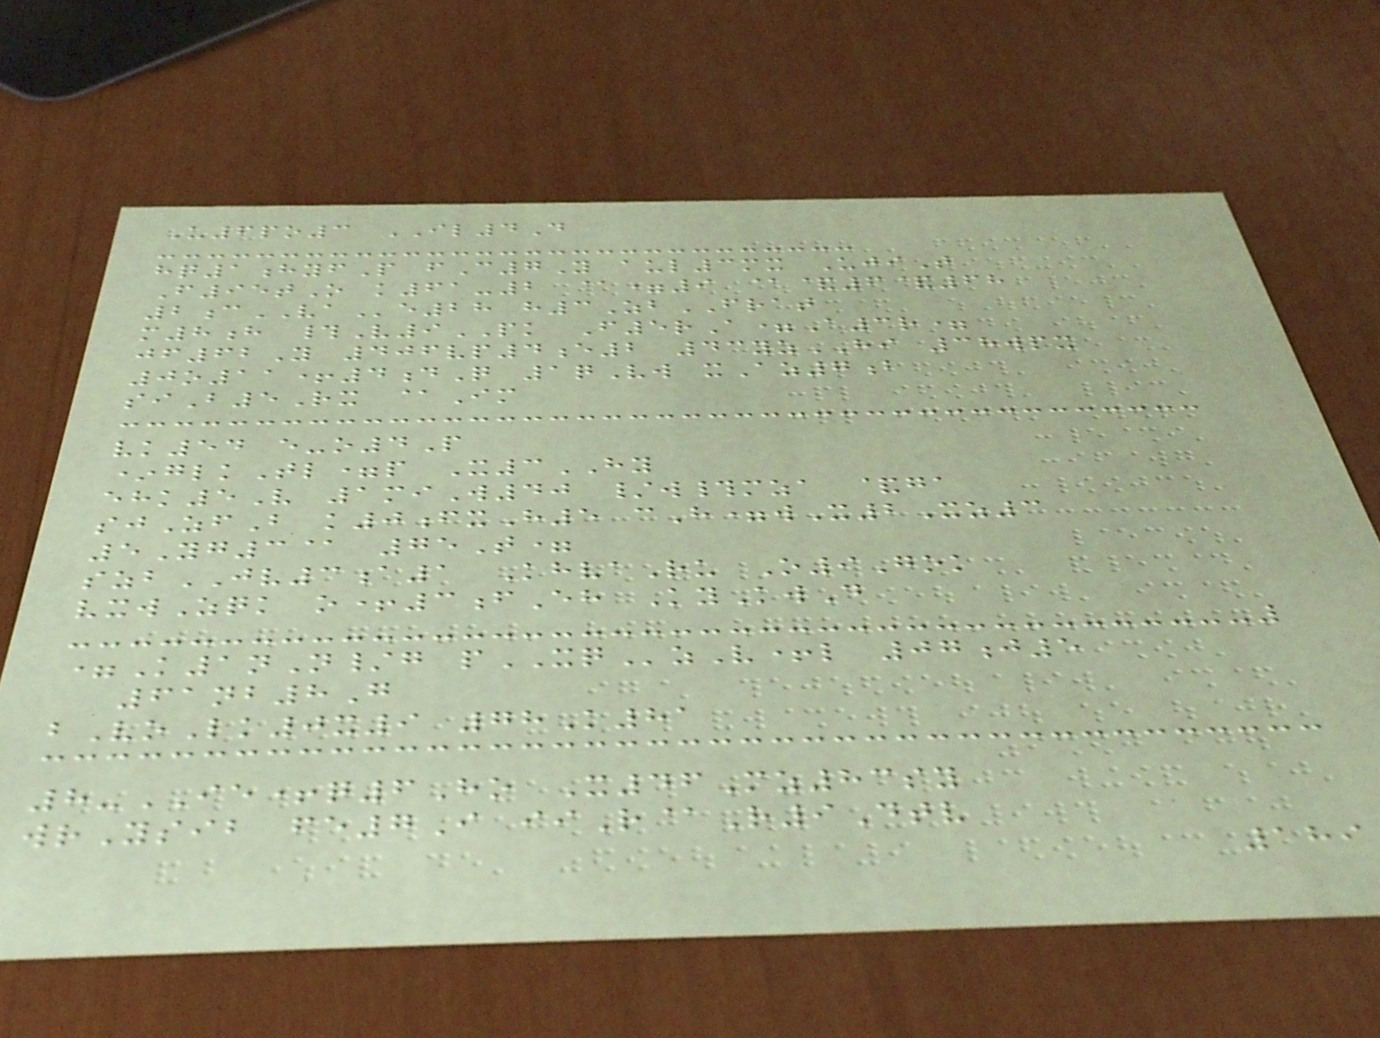U6po3 IL4D
hq1hyfP fC7Y aul3mx UjiT
F95tO k61-2 @=9 @&6&68
2cVAe28 h3ZbFRAT
m8h #V9PK F5rA=A3r=
jf62Y 406vp4e2 43yzHI 38wpx
0o11+4dQ 1qVw xAz7b
siB5Rx @Im
vk54 e-o4P
*glkTl=p X3HY
ehk5V 1miW40 /w#mza &ga
sjZfB k0fxH5 cH=wX2Xz3
5Yg3@ 75T=
szbJV3a1 KhvaRu O9Gok
vxwZqk o+3fEh KyKwD
=K1nN/g pXQzV+l 07j5
61nb8G
bVoLk0x9 78K81
8-IE+q6Ho X46Mz83sy
wrYsib fe7I iiR@R9Dtv
189
